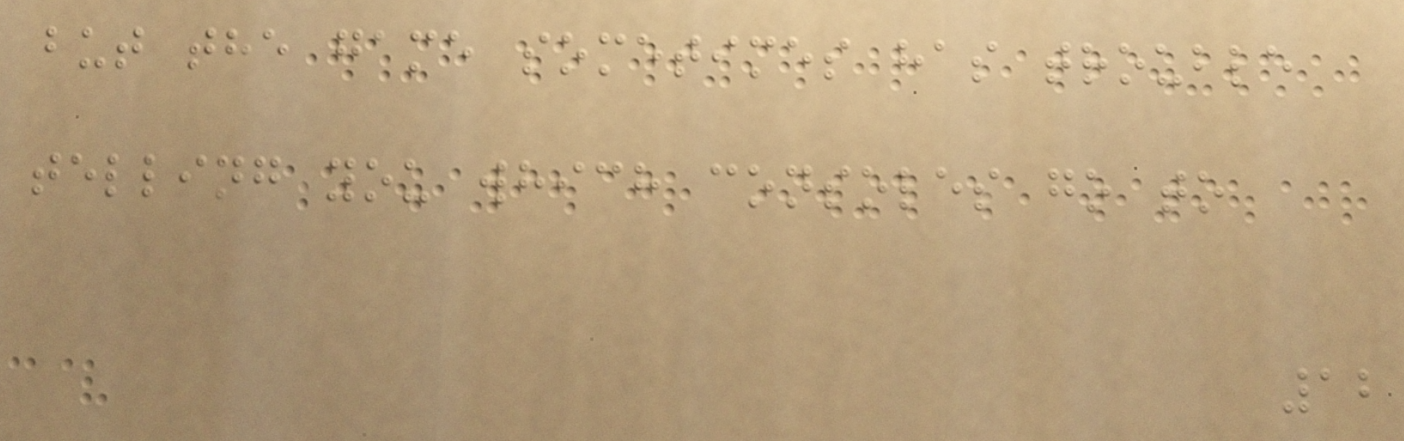but the game sometimes has trouble
telling you which consoles go to
12
